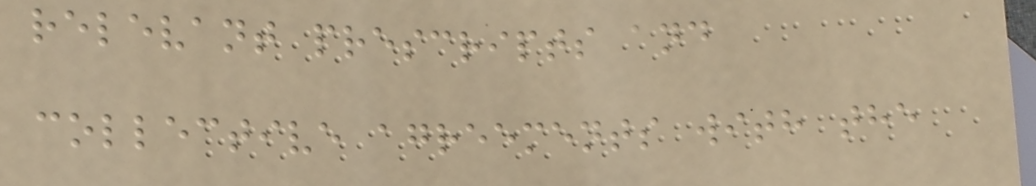relevant prescripts and
collective agreements with the
